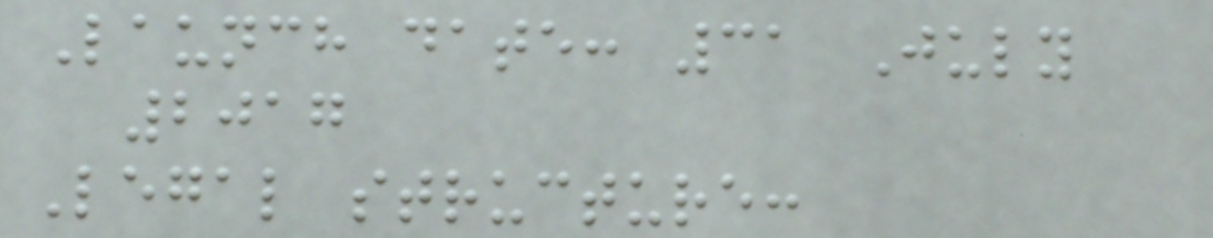Launch date: 31 July
2017
Legal structure:
